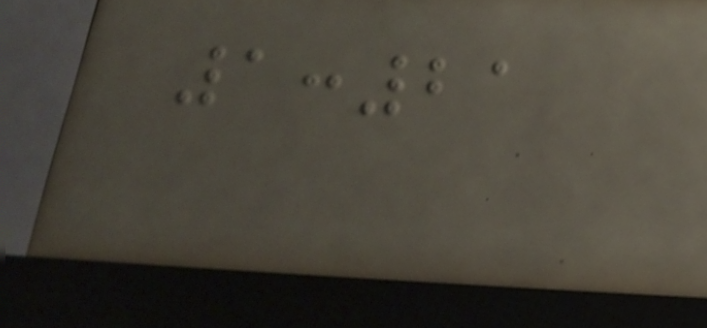1:21
